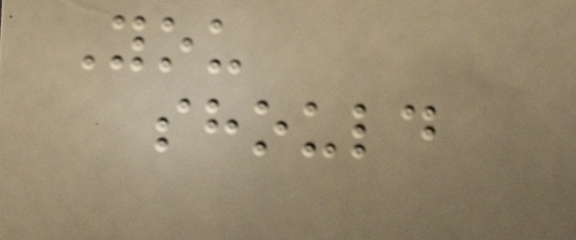You
should
